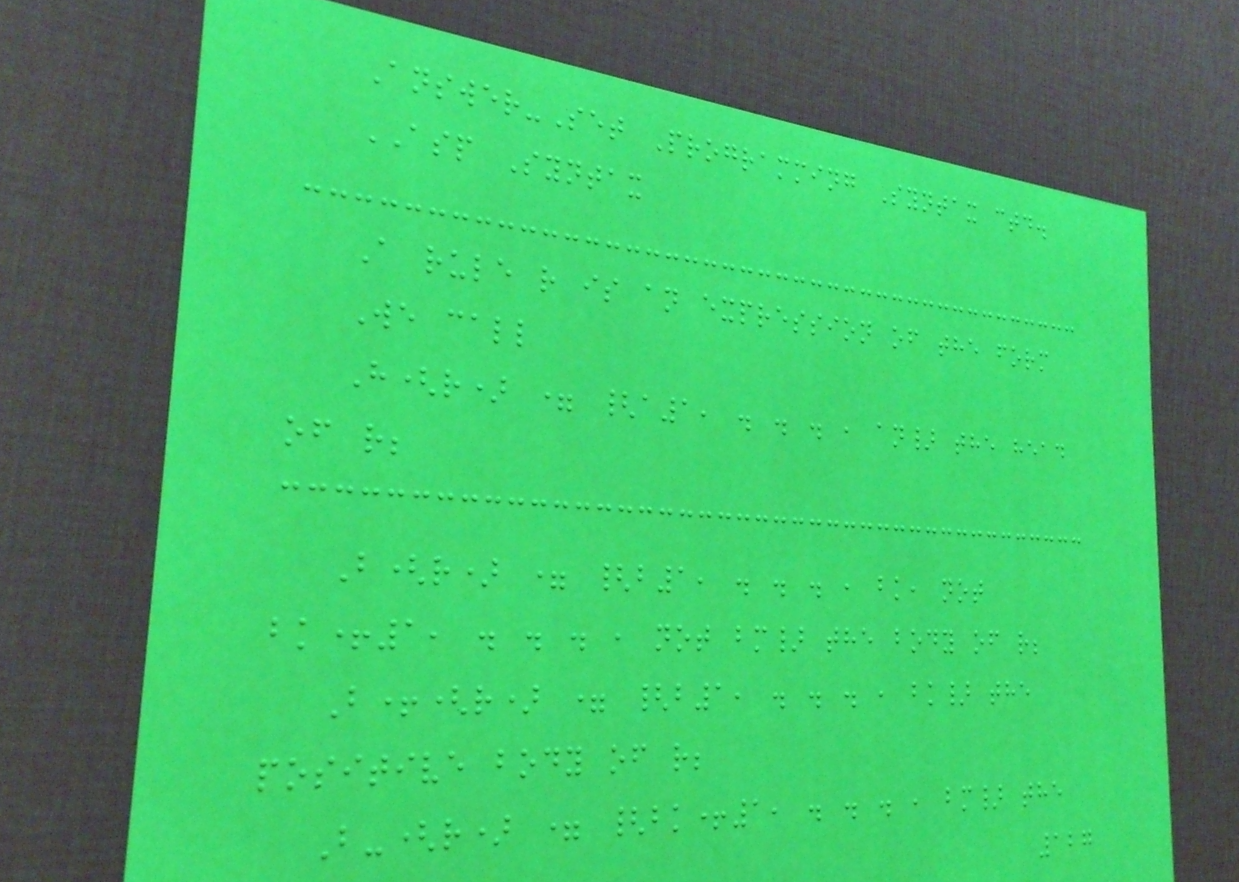Answer-Set Programming Syntax ctd.
ASP Syntax
A rule r is an expression of the form
We call
H(r) = {a1, . . . , an} the head
of r;
B(r) = {b1, . . . , bk, not
bk+1, . . . , not bm} the body of r;
B+(r) = {b1, . . . , bk} the
positive body of r;
B-(r) = {bk+1, . . . , bm} the
127
